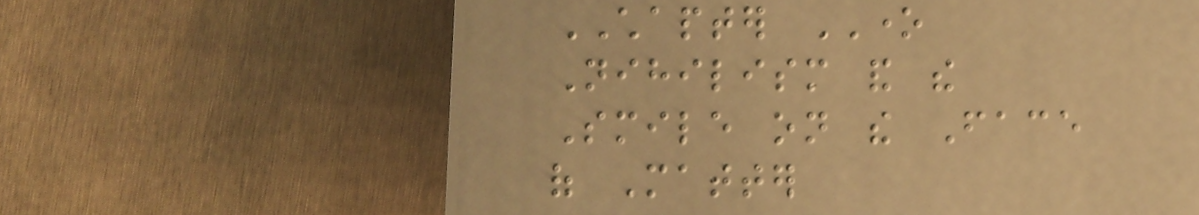CHAPTER ONE
Nihilism and the
Smile on the Face
of Matter
